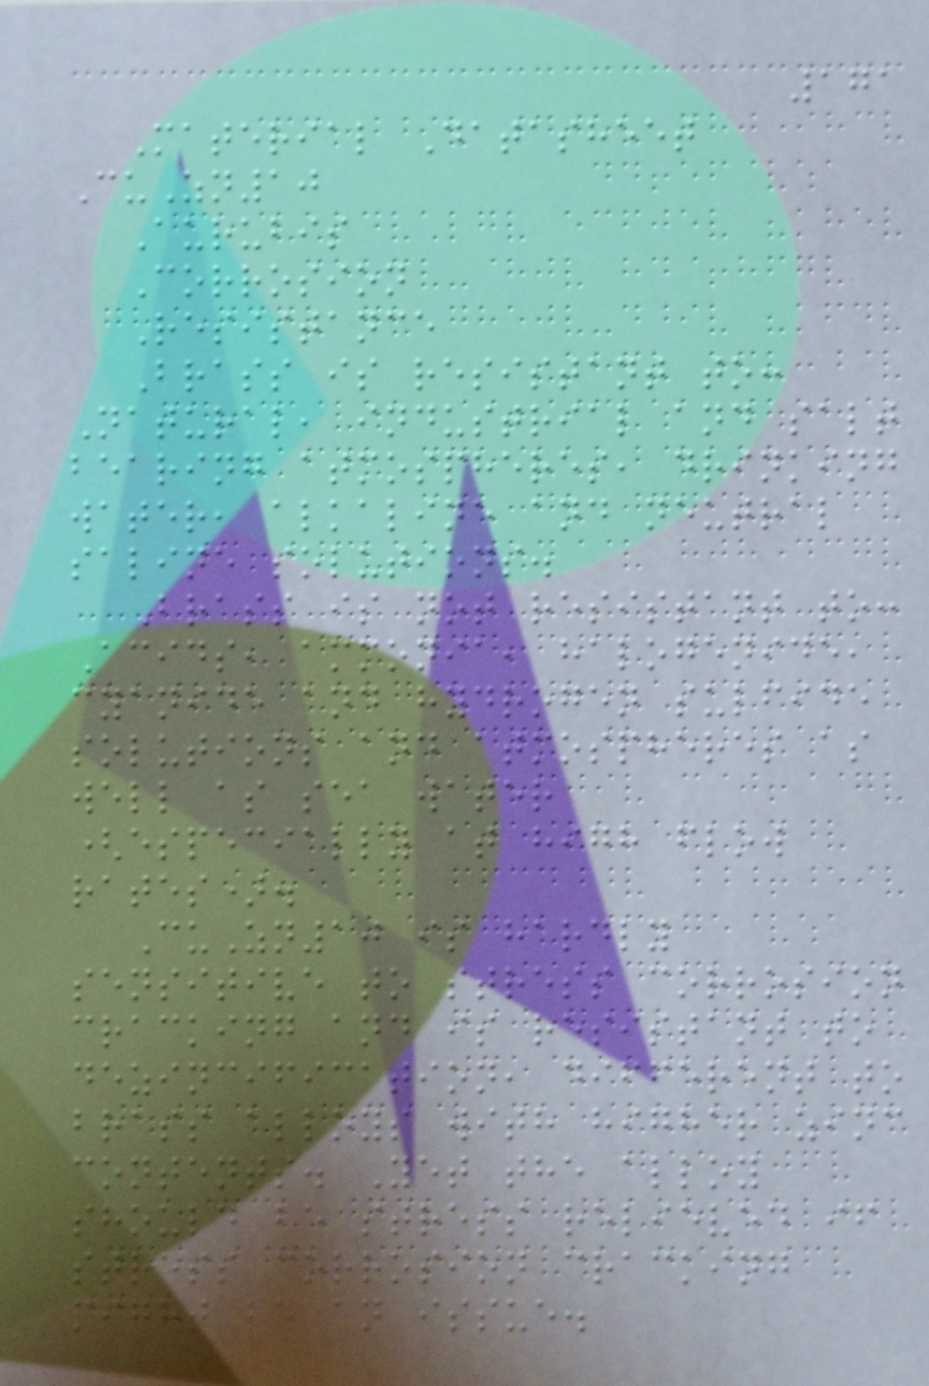171
Material Datasheet
CuZn10
Aurubis
Corrosion
Resistance
Brass is resistant to:
Natural, industrial and salt
bearing atmospheres, drinking
water, alkaline and neutral
saline solutions.
Brass is not resistant to:
Acids, ammonia, halogenide,
cyanide and hydrogen sulfide
solutions and atmospheres as
well as sea water
(especially at high flow
rates).
CuZn10 is hardly
sensitive to stress corrosion
cracking and is resistant to
dezincification, different to
brass alloys with higher zinc
contents. Yet the alloy
should be stress relieved if
stress corrosion cracking
might be an issue.
